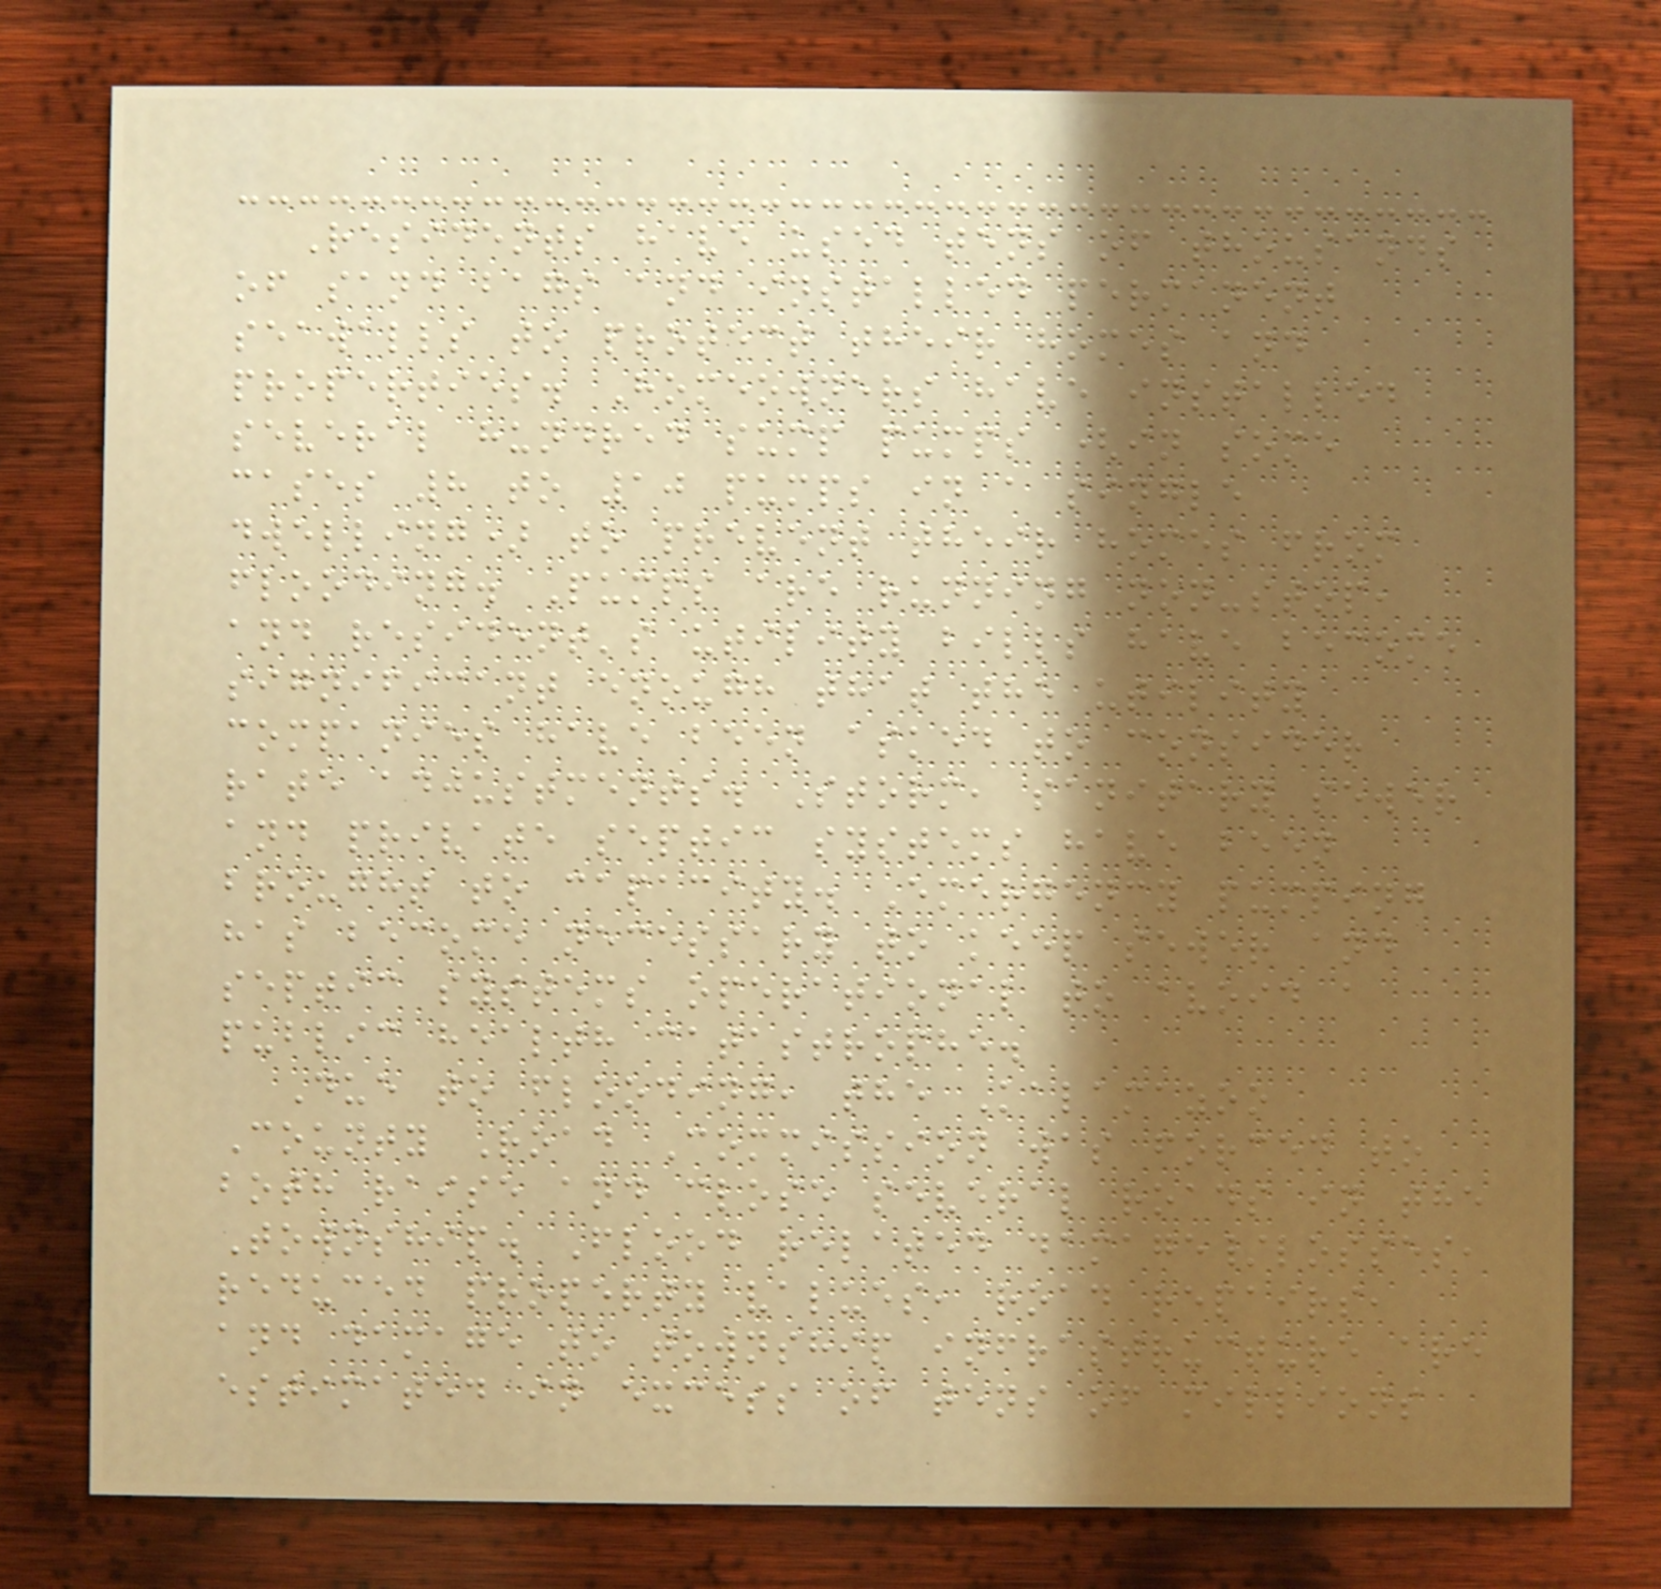Residents have used tens of thousands
of sand bags and installed permanent
seawalls to protect their homes and
properties. Homeowners have installed
several hundred sump pumps (in some
cases 8 to 10 pumps in a single
dwelling) to prevent their homes from
flooding. Pumps are running non-stop,
and resident's utility bills have become
significant enough that the utility
companies have been asked to consider
rate adjustments. Storm, sanitary sewer
and private septic systems have been
brought to capacity. Emergency pumping
has become necessary to keep sewer and
septic systems operational to avoid a
public health catastrophe.
Due to flooding, the Kalamazoo
County Road Commission was forced to
both raise and close several roads in the
Township. Flood related damage/losses,
reduced property values, road repairs,
and damage to township infrastructure are
estimated in excess of tens of millions
